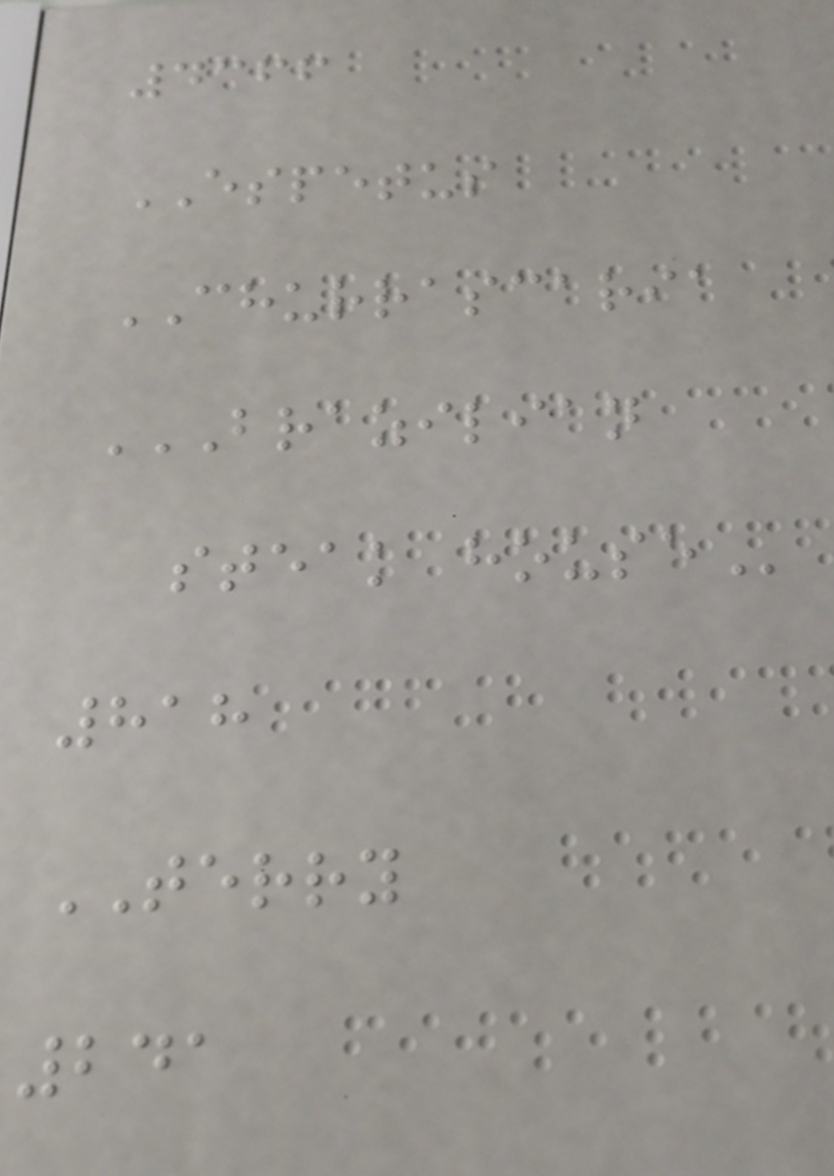4366
ESPETUS
CHURRASCARIA
BRAZILIAN
STEAK HOUSE
818
TERRY
241
